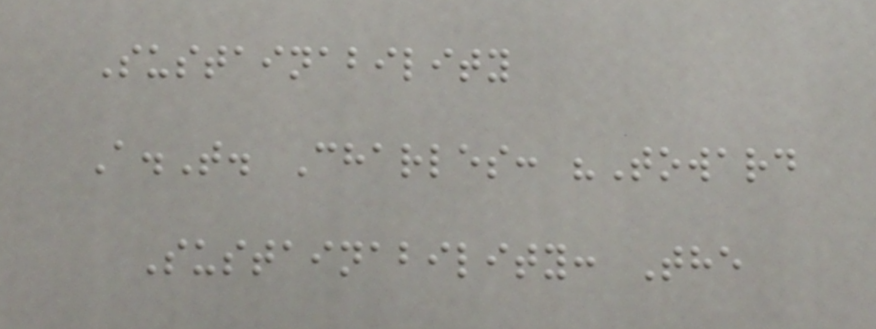Sustainability
A.T. Charles: "Toward
Sustainability: The
